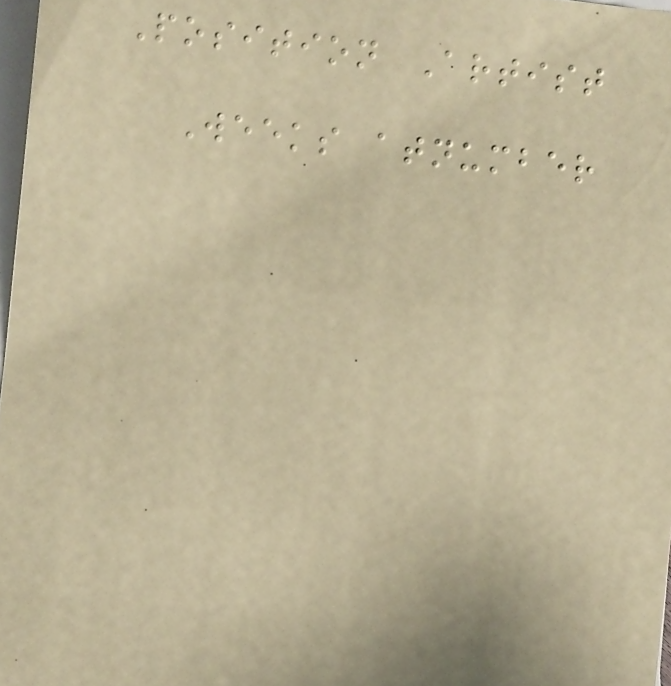Position Artist
Weeks atnumber
